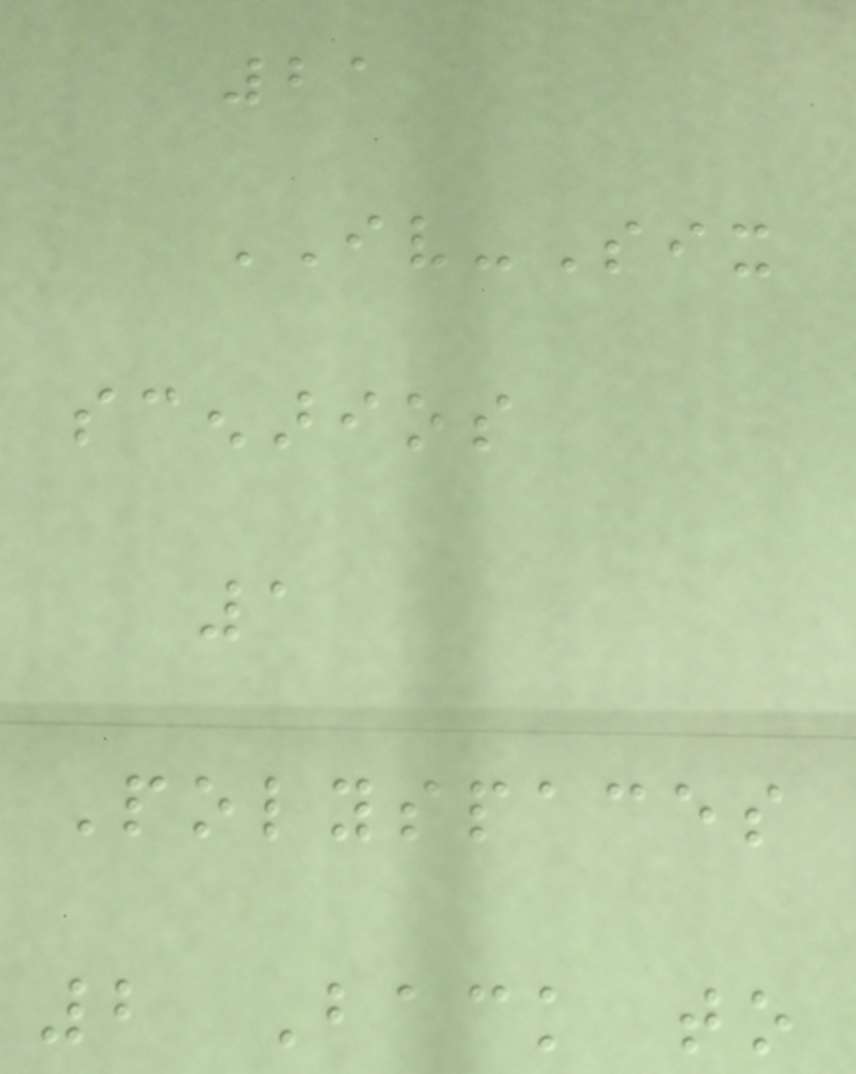21
IV-Six
scenarios
1
Polyspaces
2 Back to
